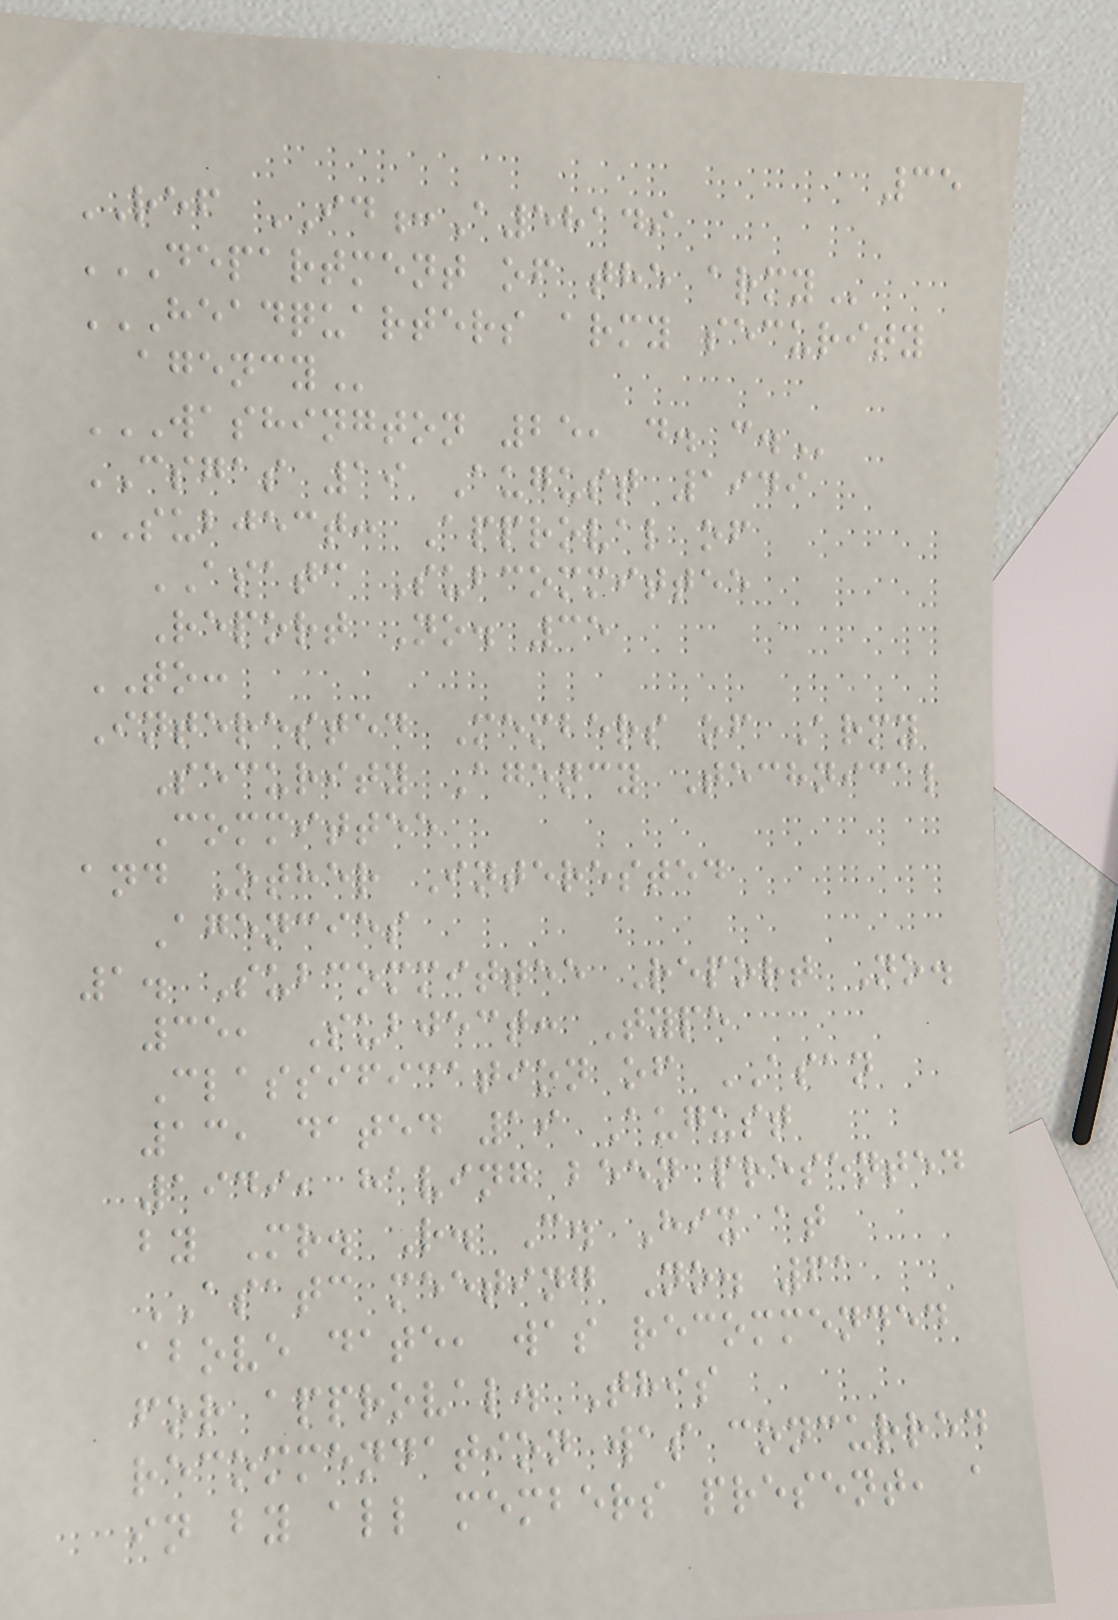35
REF ID:A58149
DEPARTMENT OF THE ARMY
HEADQUARTERS ARMY SECURITY
AGENCY
WASHINGTON 25, D. C.
CSGAS 19 August 1949
SUBJECT: Approval of
ASATC Subcommittee
Report No. 35
TO:
Interested Members of Army
Security Agency Technical
Committee
and Other Interested
Agencies
1. Subcommittee Report No.
35, Subject: Type
Classification of ASAN
13, dated 19 August
1949, having been presented
by Mr. R. C. Hix at
ASATC meeting No. 61
above date, was recommended
for approval. This
recommendation was concurred
in by all members present, a
